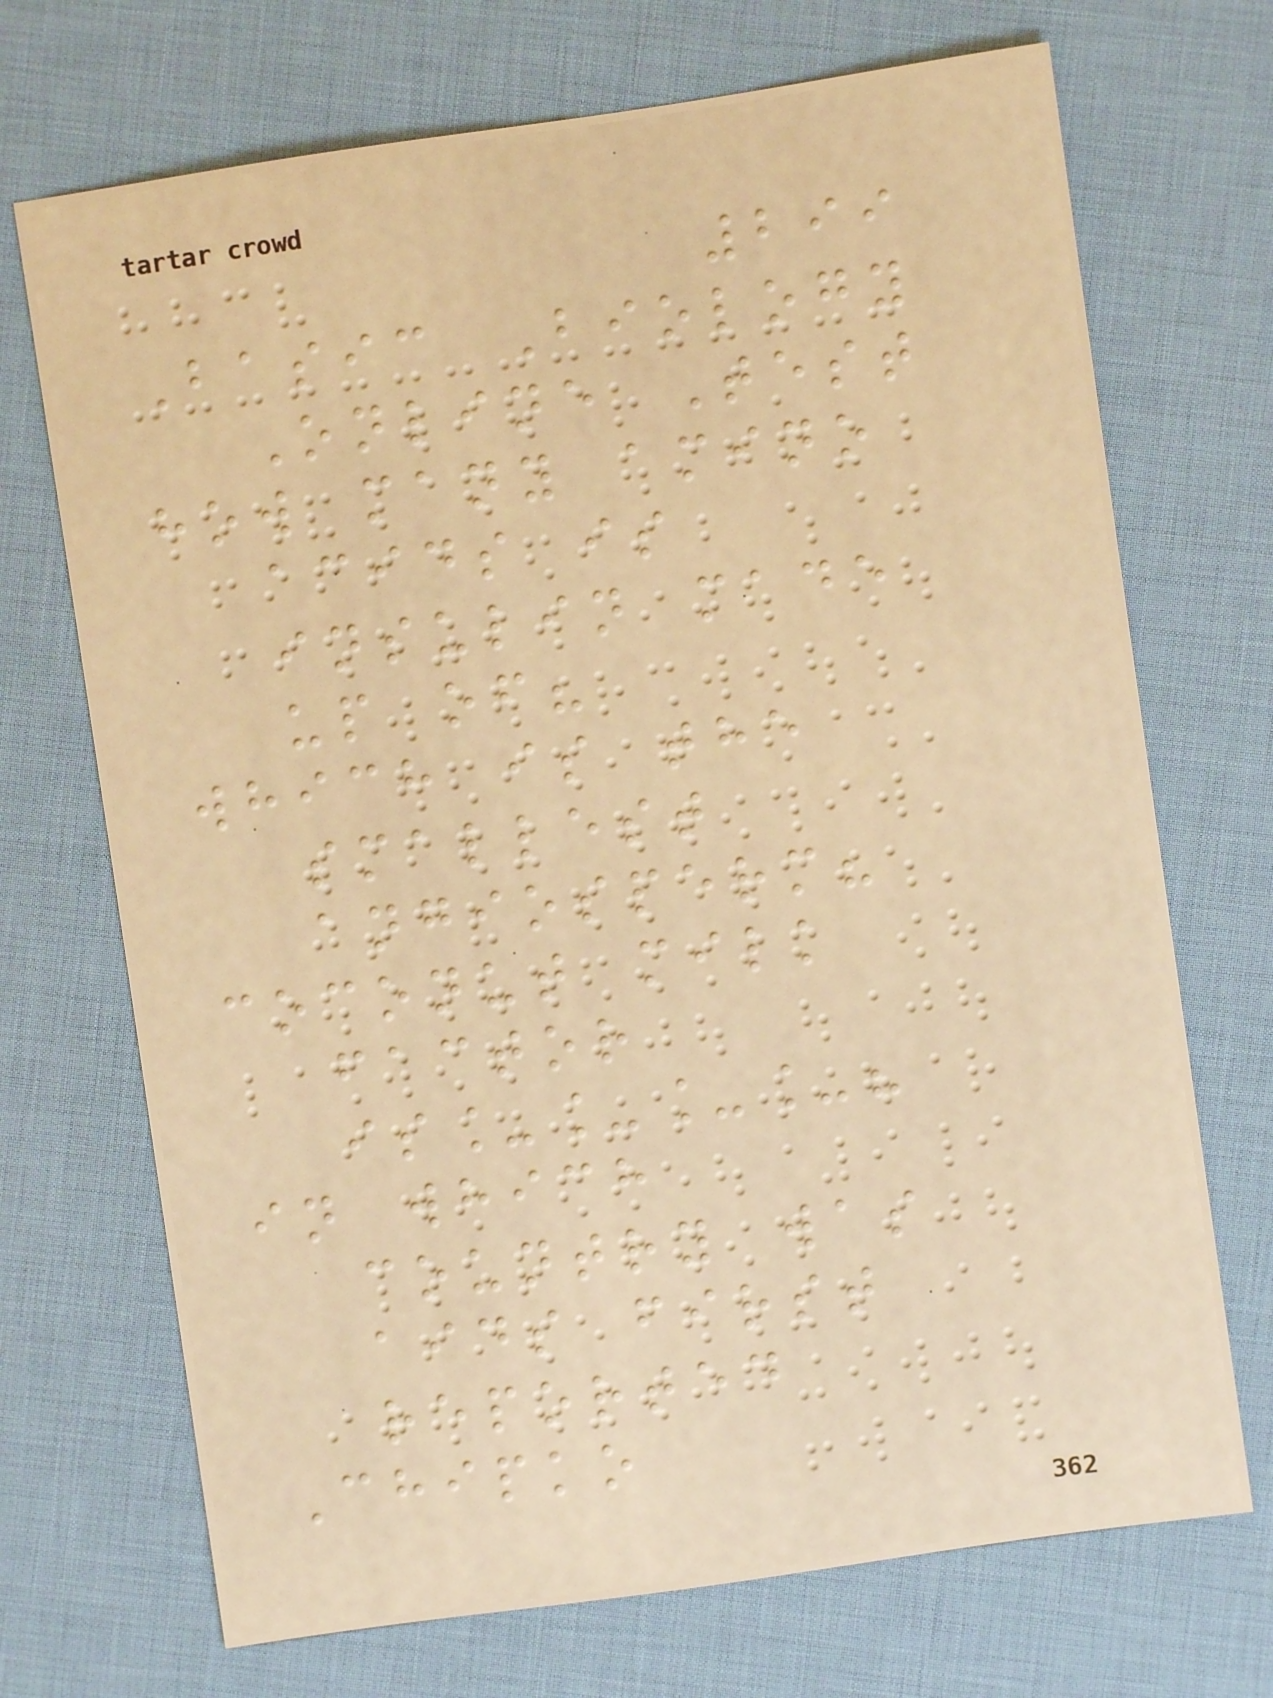299
Basic Biology
Online Test
how many amino
acids is
insulin made
up of?
which is the
smallest
angiosperm?
coconut milk
factor
is____?
in which
country was
aids first
reported
Chipko
